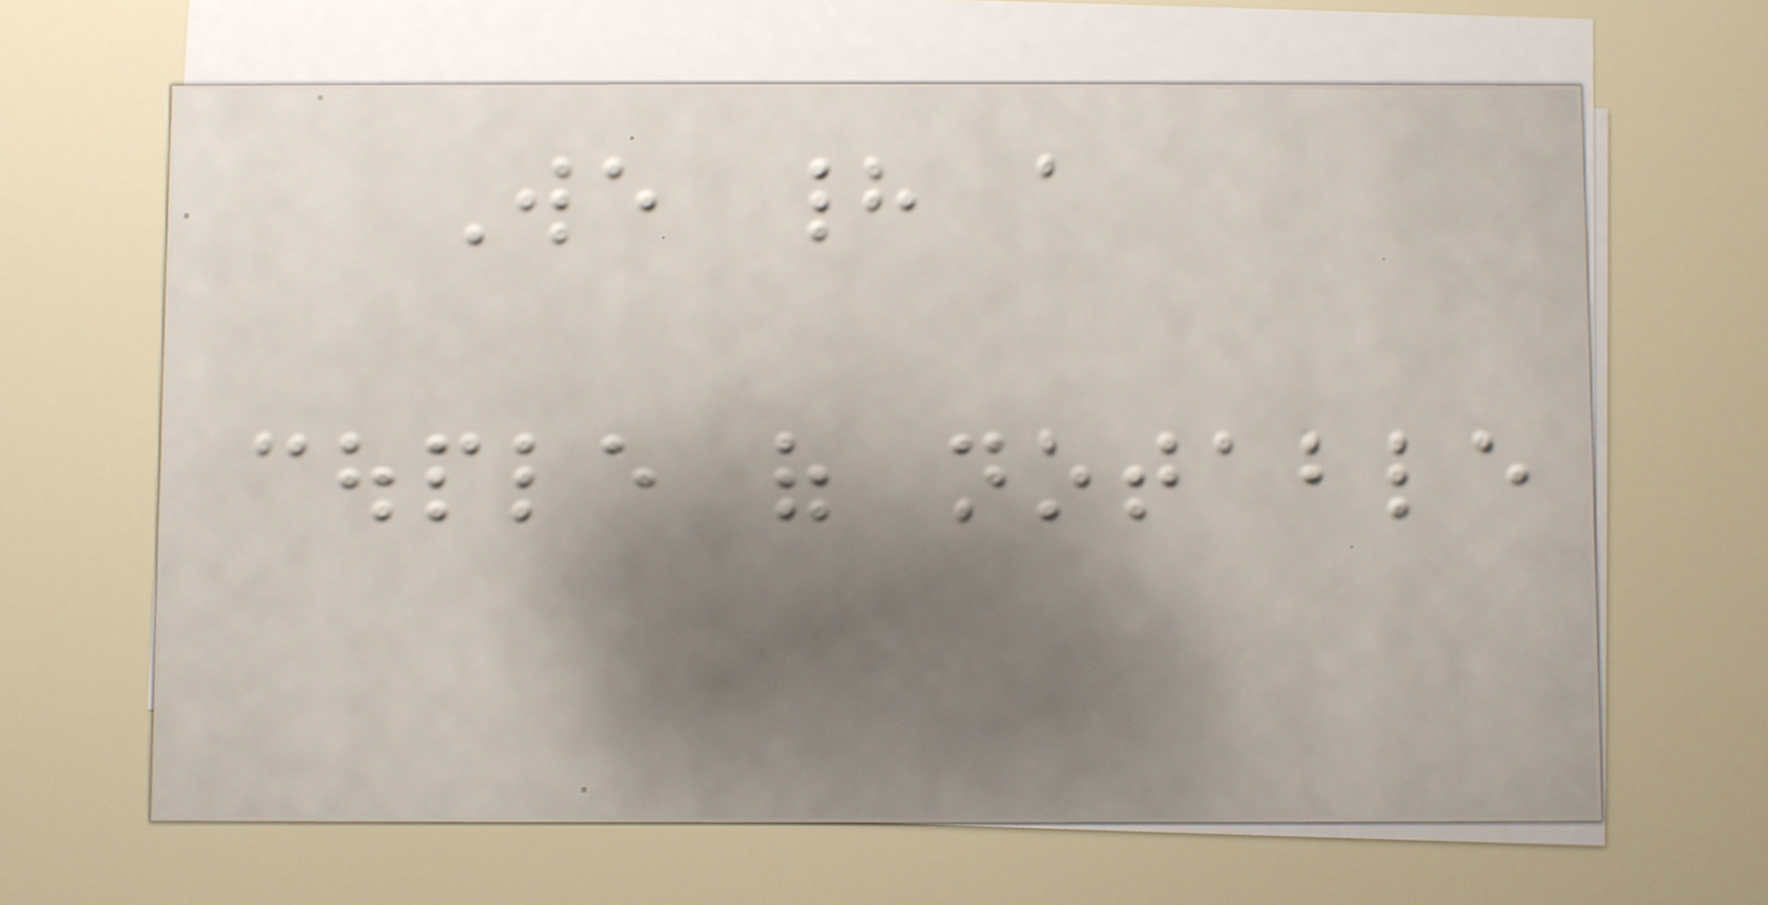We had a
couple of notable
